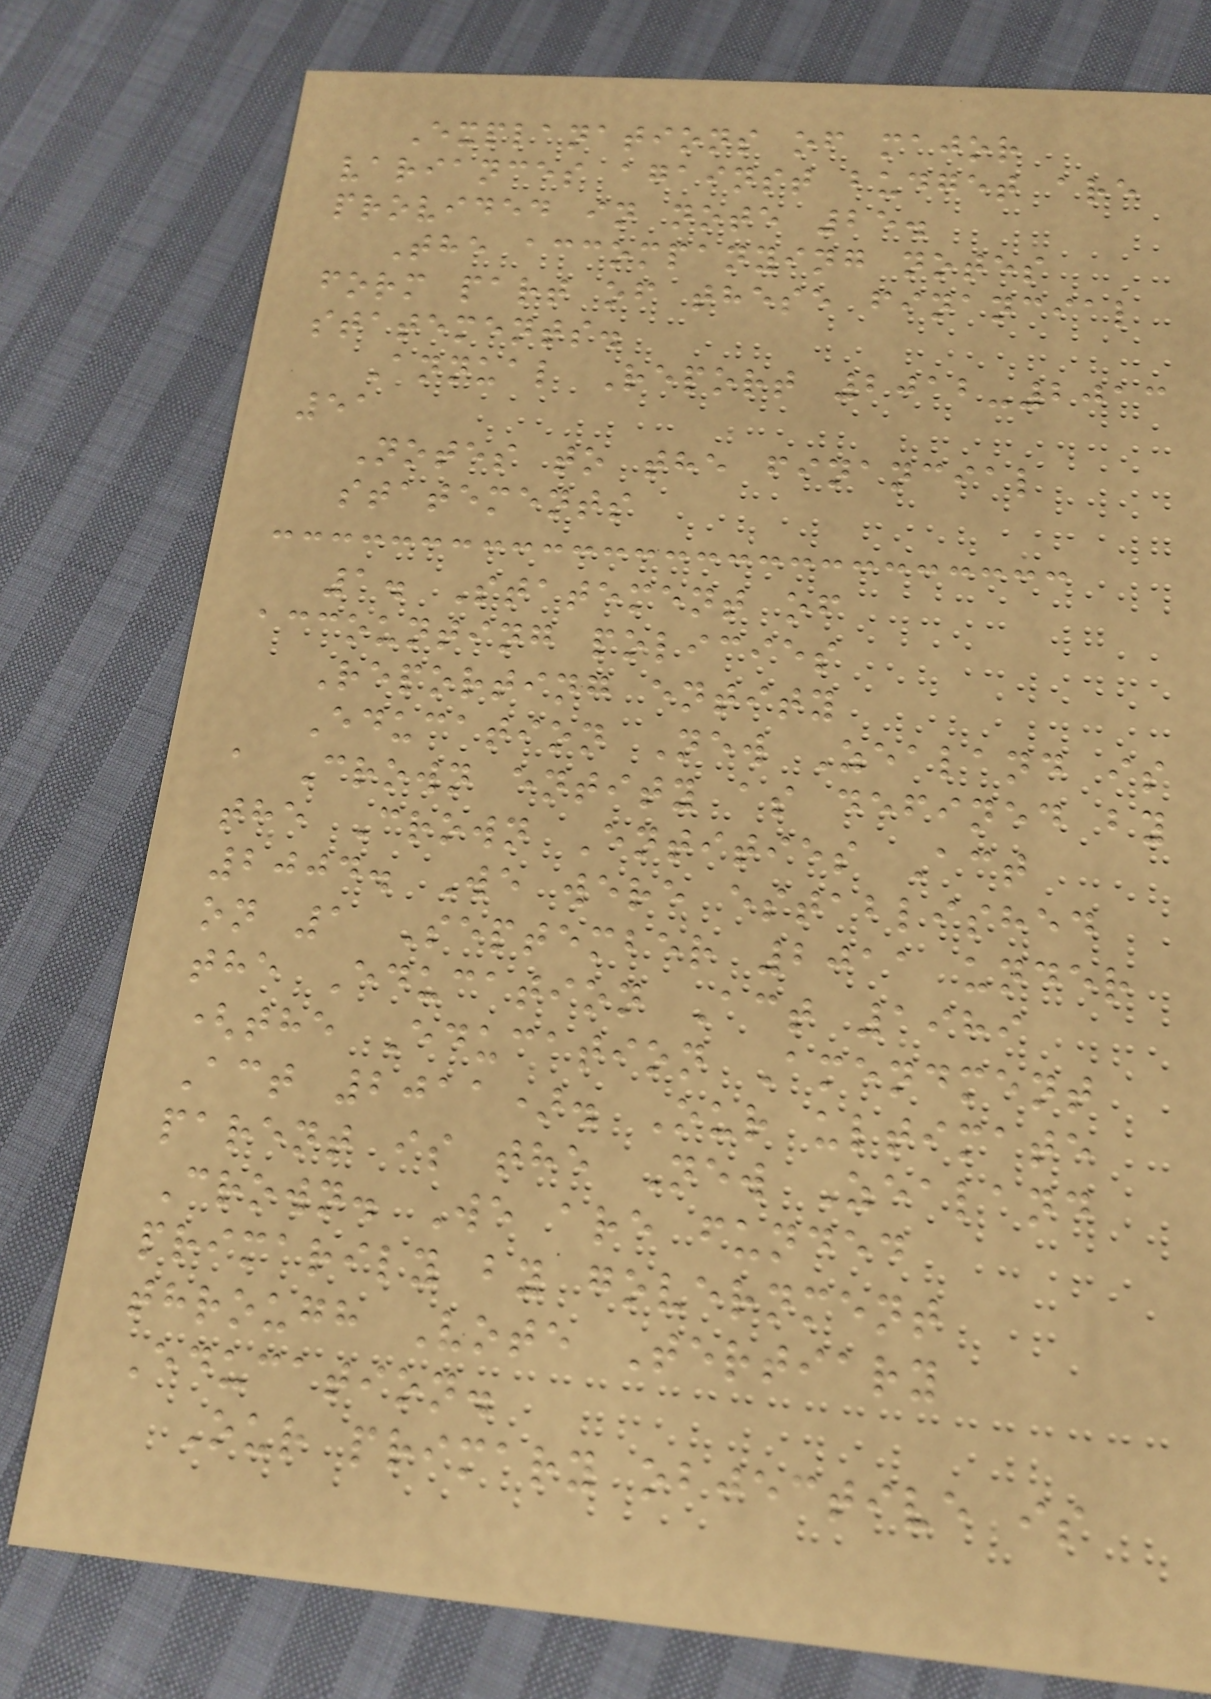Explanations of major
variances against budget are
provided in note 25.
The accompanying notes
form part of these financial
statements.
Annual Report 2012-2013
51
Notes to the financial
statements
1. Statement of
accounting policies
Reporting entity
Education New Zealand is
a Crown entity as defined by
the Crown Entities Act
2004. We were established
on 1 September 2011 under
the Education Act 1989
(the Education Amendment
Act 2011). Our ultimate
parent is the New Zealand
Crown. We are funded
primarily by government
through Vote Tertiary
Education.
Our primary objective is
